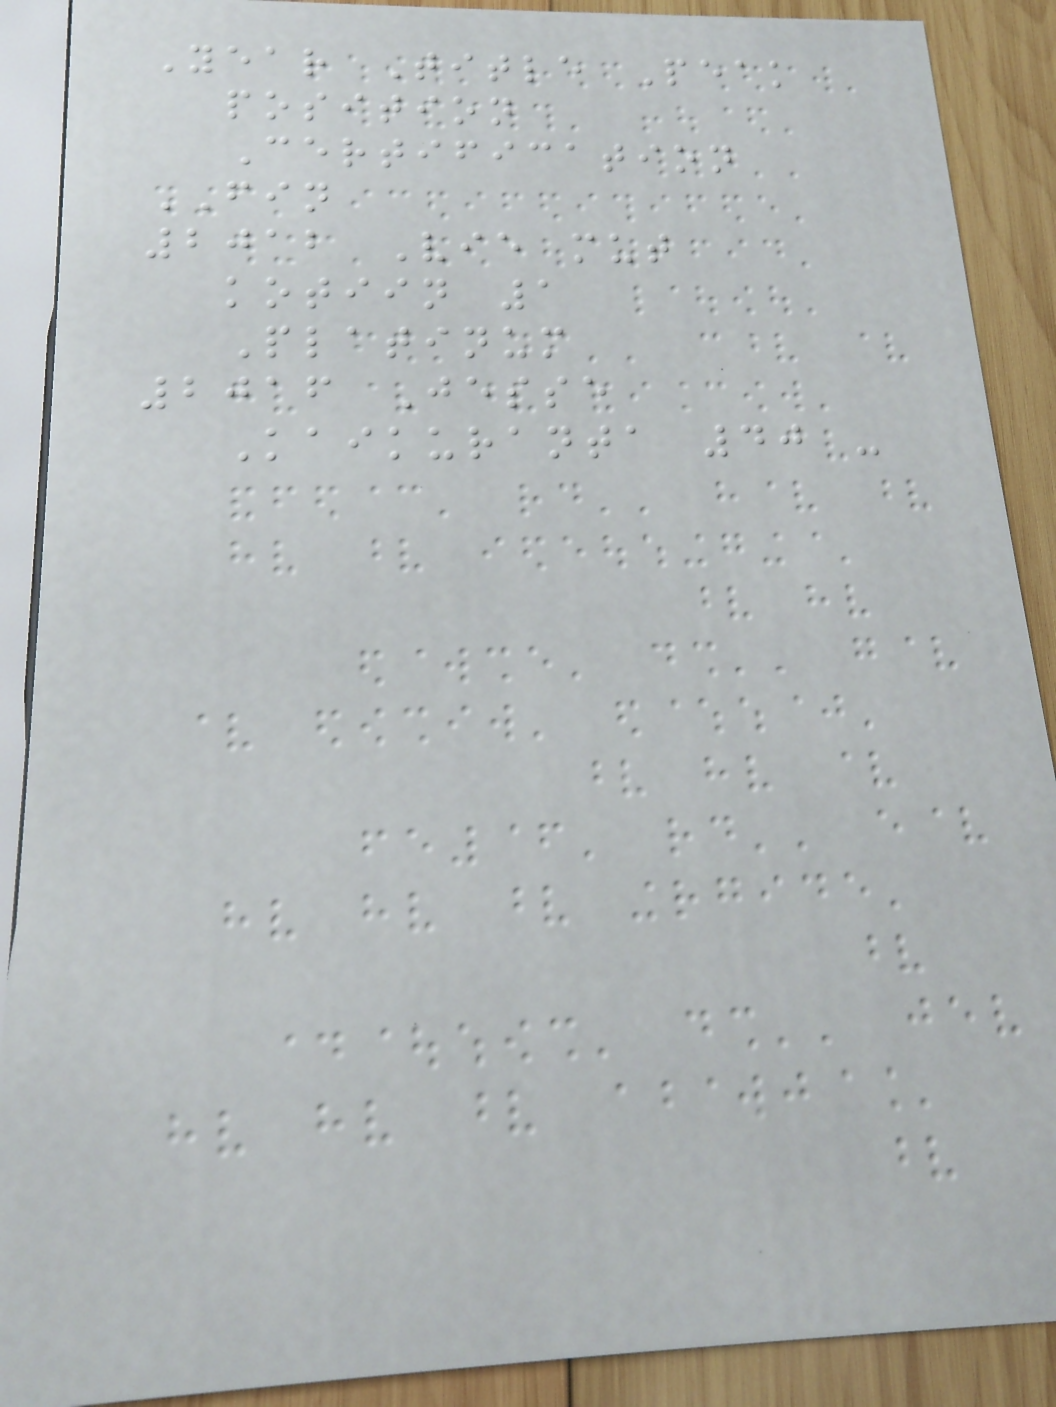Year Title Peak
position
Certification
FIN
2012 Vie mut
kotiin 1
Platinum
2016 Jesse
Kaikuranta 40 -
